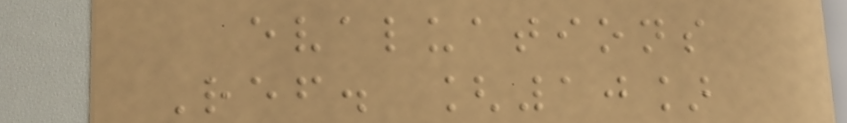evaluations
Ref. [10]
